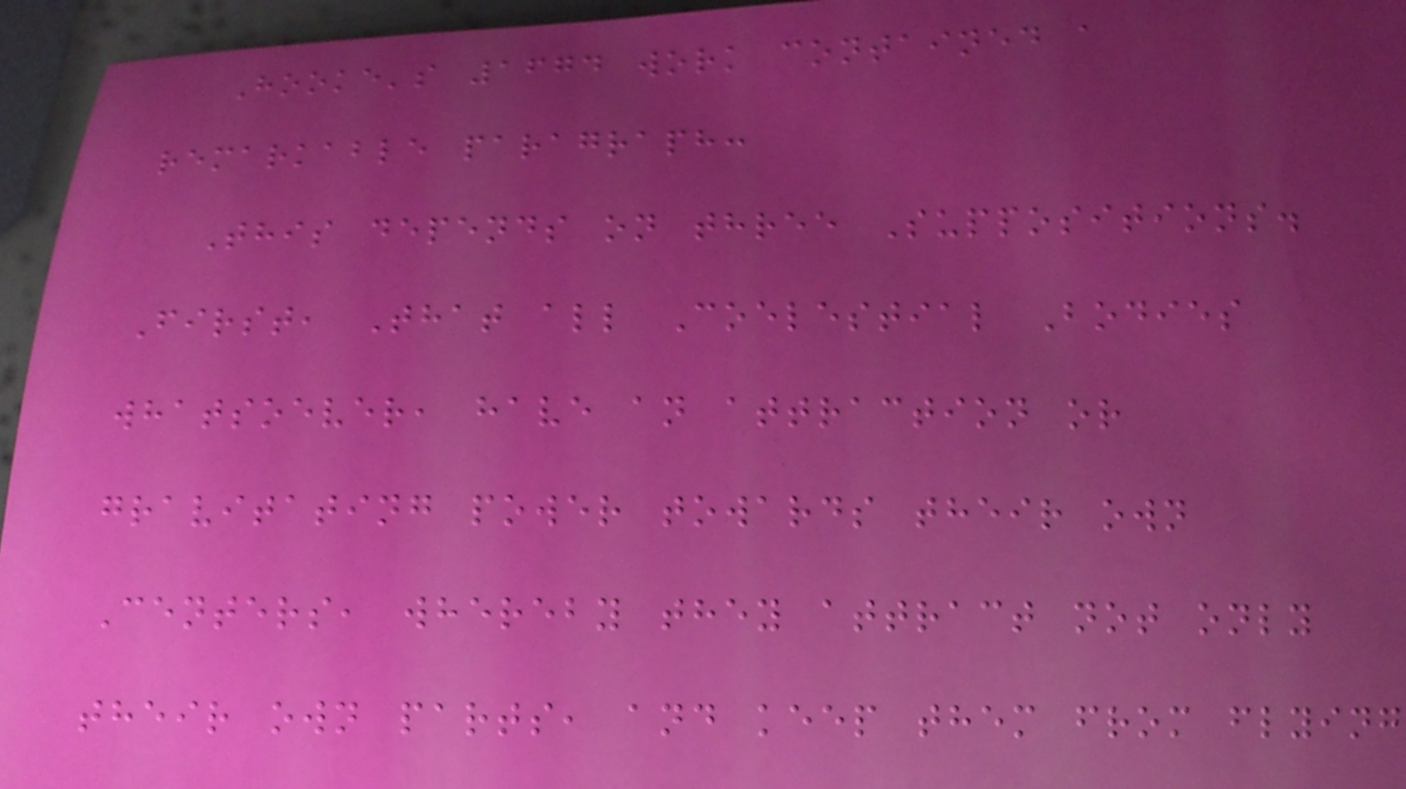Hooke's 1674 work contained a
remarkable paragraph:
This depends on three Suppositions.
First, That all Coelestial Bodies
whatsoever, have an attraction or
gravitating power towards their own
Centers, whereby they attract not only
their own parts, and keep them from flying
